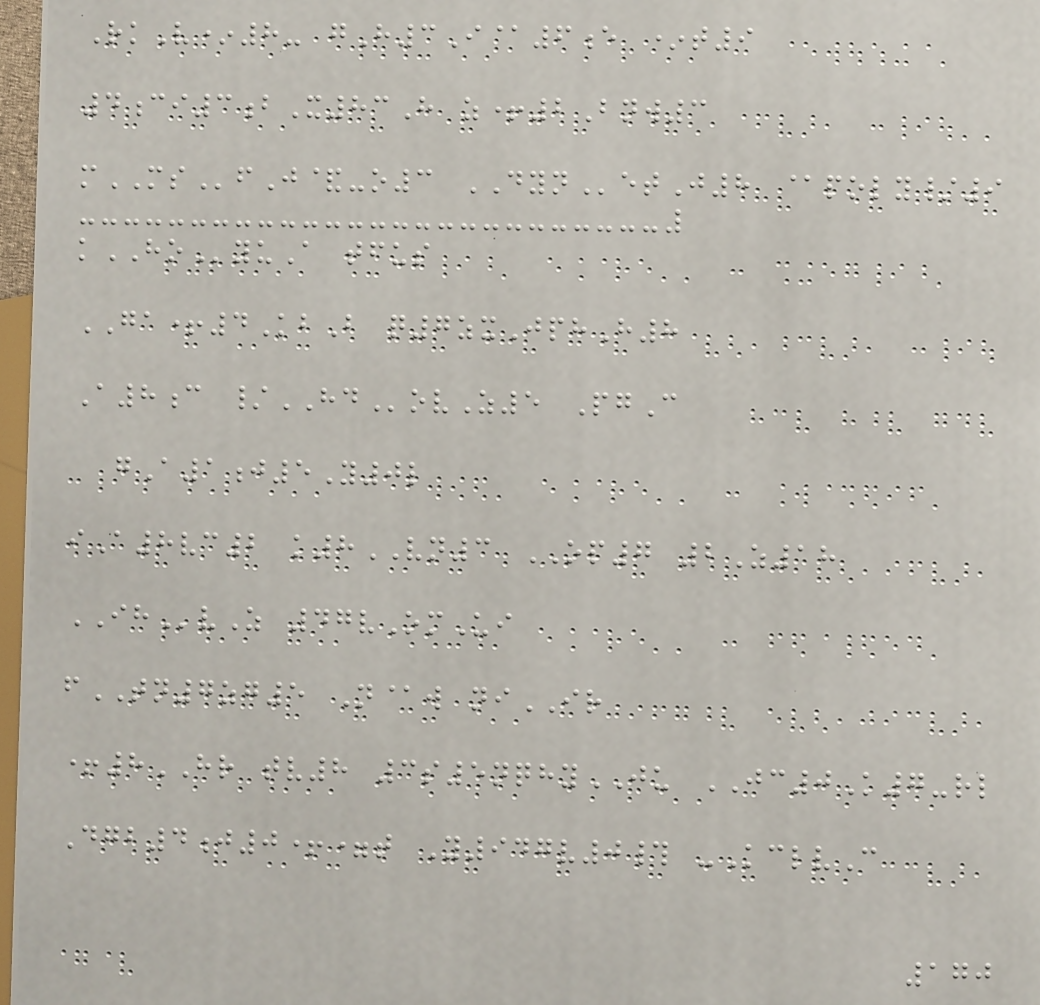RkV*8- gH3I@6e *t9
4ci3bX83H z+2Bnw3
mMSfJ&-o3 DYNetJ8 @poly/9
kHOyuA tfus
GA+4KbB q7zxJphH8
A8c /HDovZ5 PgC
gA1j5Y0l
iA8vc2 k8VN3 OP7 2Z18
IHvZ 47vOmUi
fTN7zg5 N@w niIR
+8HR tv8 3s5nqhyJU JC0K7-rl
Dgb4j0+=t Y947v0# -KclvC
170
